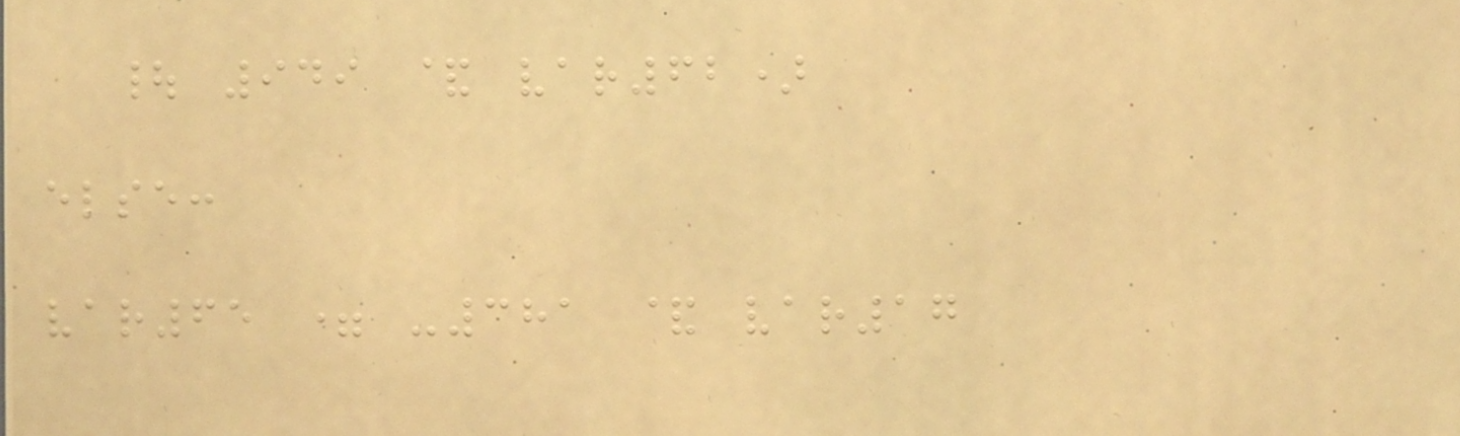| 949 & var62)
else:
var65 = -381 & var17
